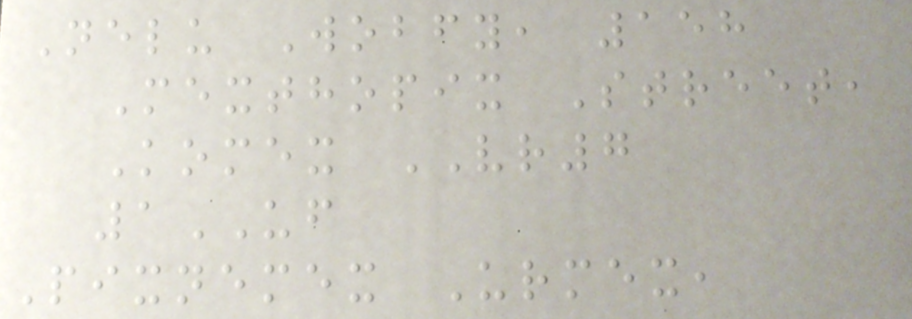Nelu Wobfy, 158
Mexthopix Street,
Komex VR7
1UF
Pixnemex Urmex,
